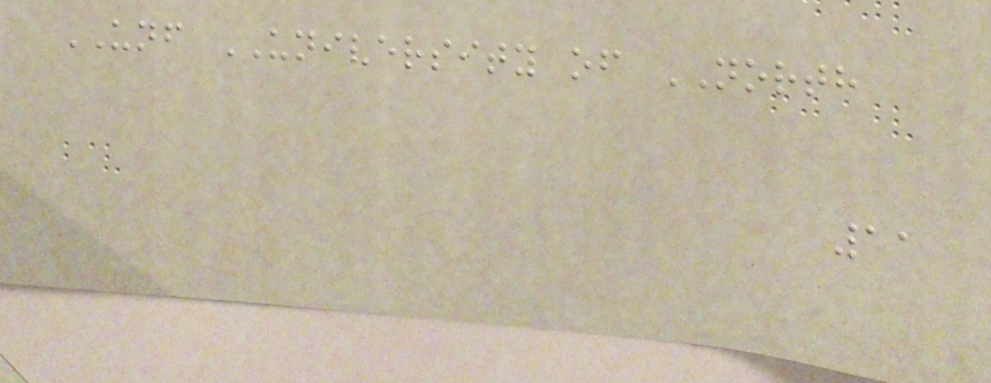UNF UNIVERSITY of NORTH
11
